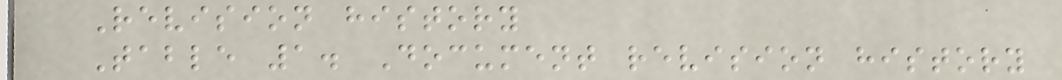Revision history
Table 1. Document revision history
